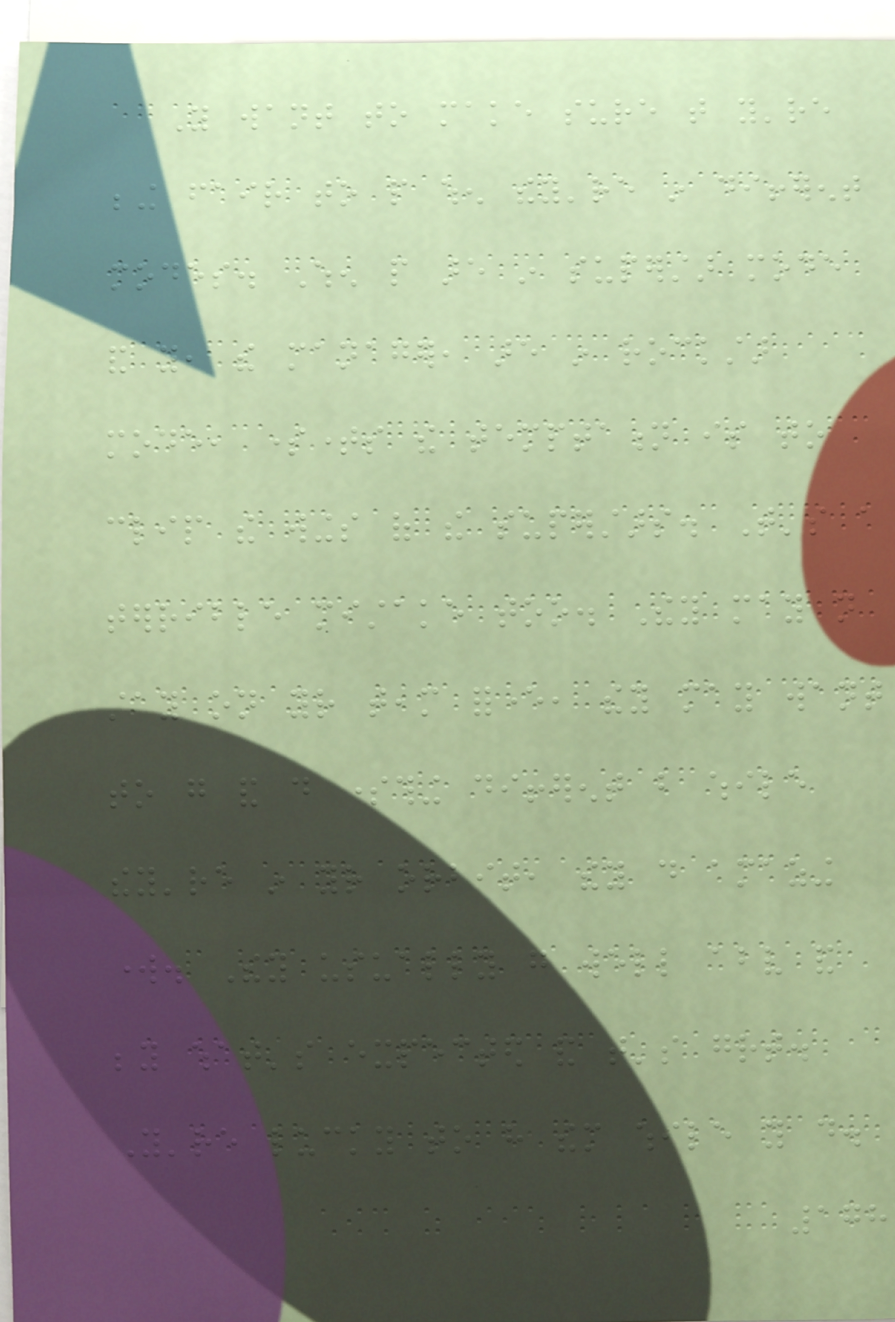You want to make sure that you're
being fair to people when they're in different
modes. When people are in superstar mode
and you, the manager, are in rockstar
mode, sometimes the temptation is to
clip the wings of the superstars. That's a
terrible mistake too. They may not
stay on your team forever, they may want
to go and do something different but while
they're in your orbit, they do amazing
work. They usually go well above and
beyond what's expected and that's great.
You're lucky to have them while you do.
178
